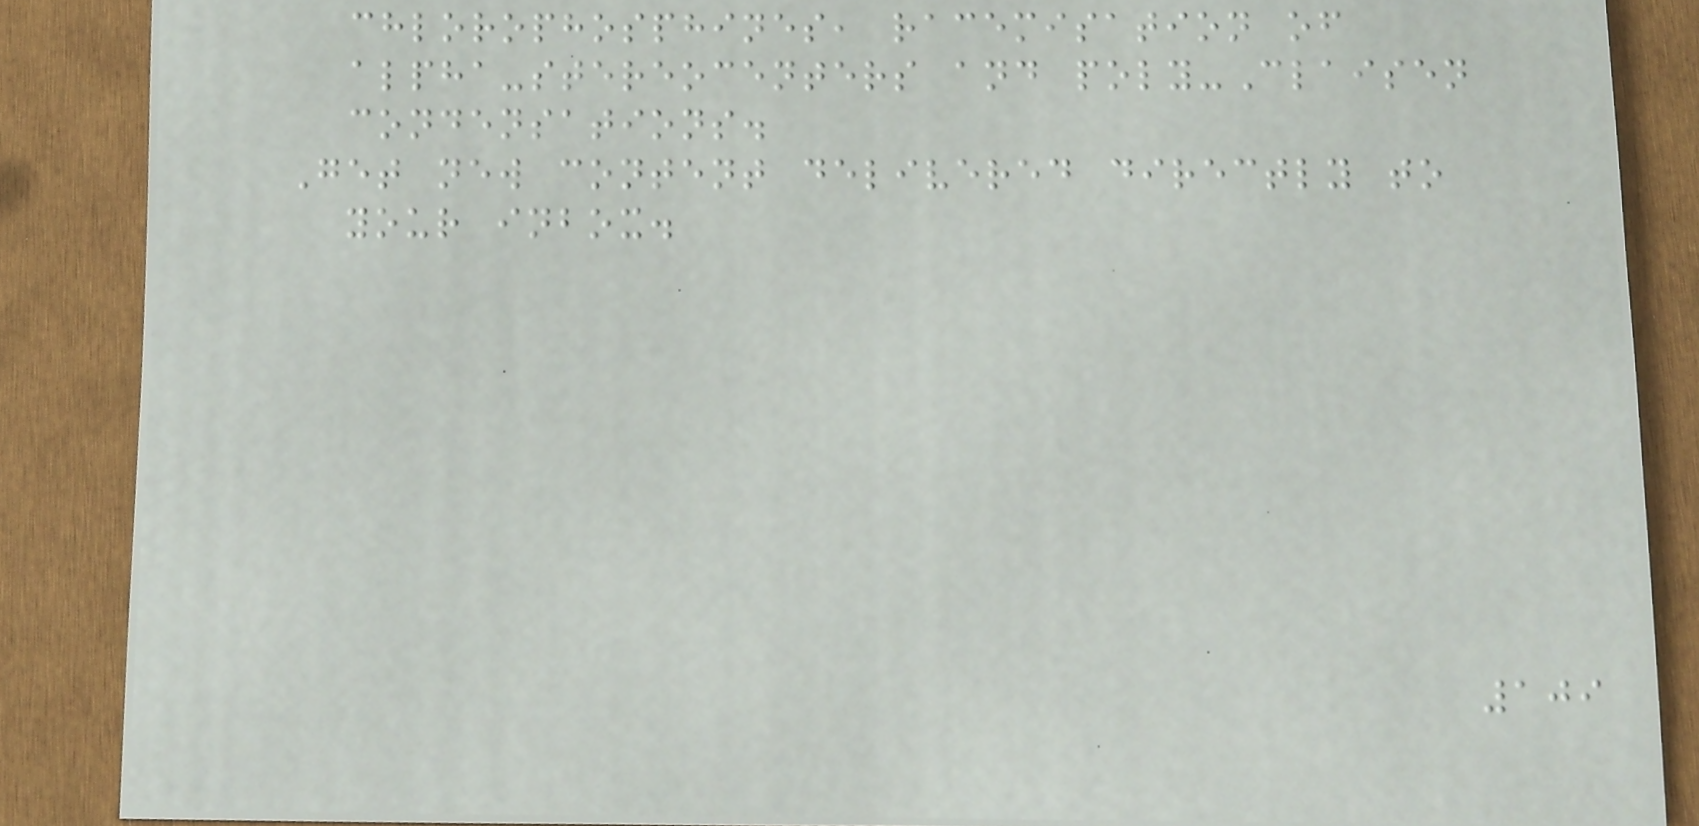chlorophosphines, racemisation of
alpha-stereocenters and poly-Claisen
condensations.
Get new content delivered directly to
your inbox.
109
